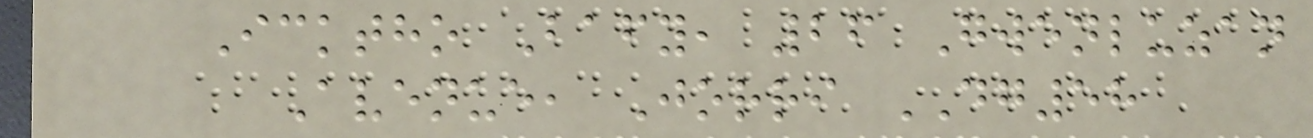Icktho Bafy, 26 Gwenluzan
Avenue, Jorri DG58
